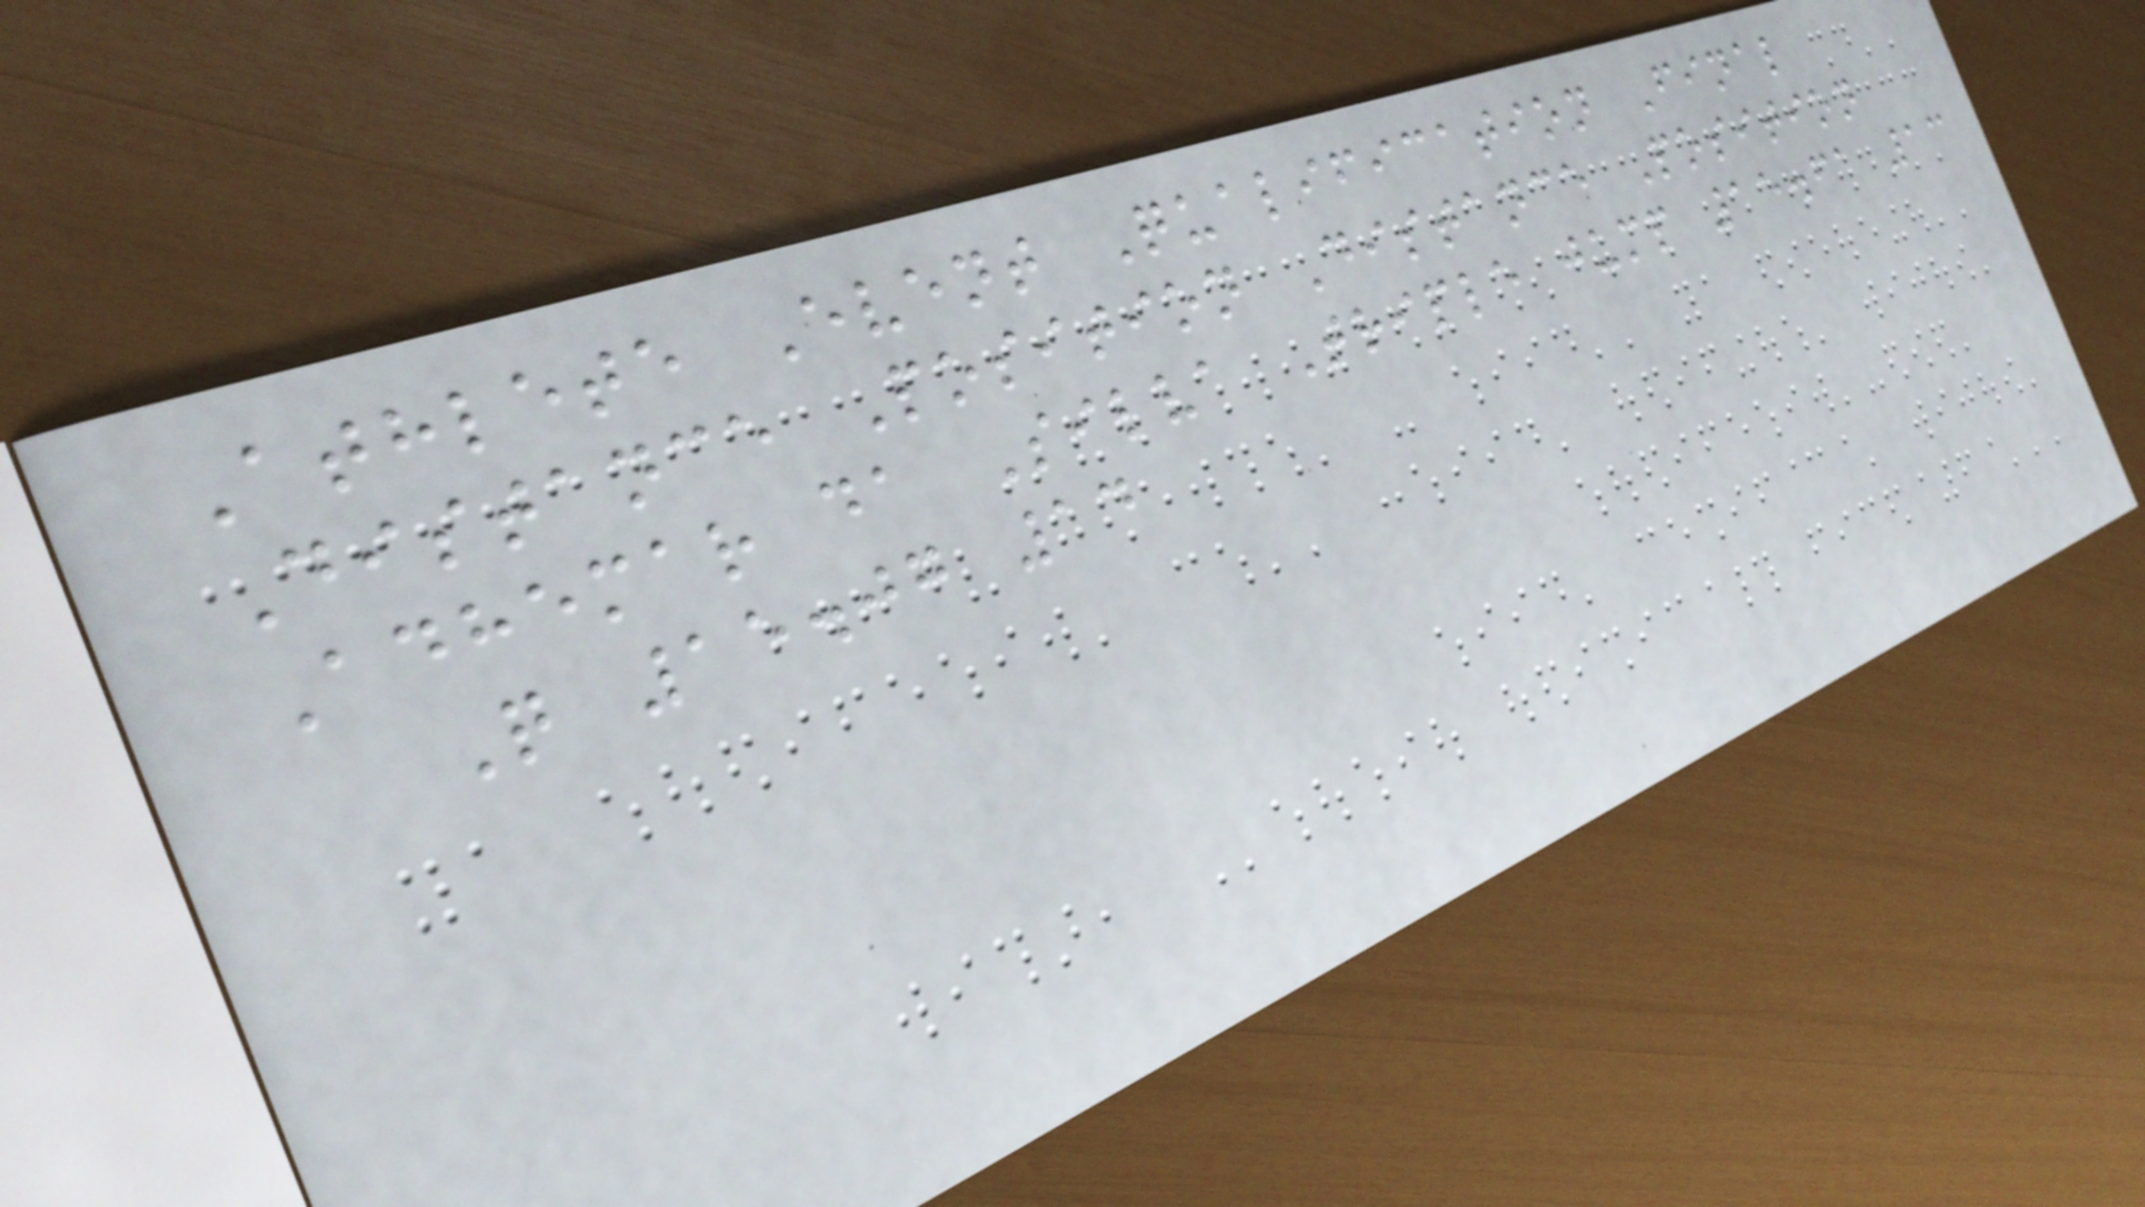Athlete Event Qualification Final
Distance Position Distance Position
Adhemar da Silva Triple jump 15.61 13
Q 15.07 14
